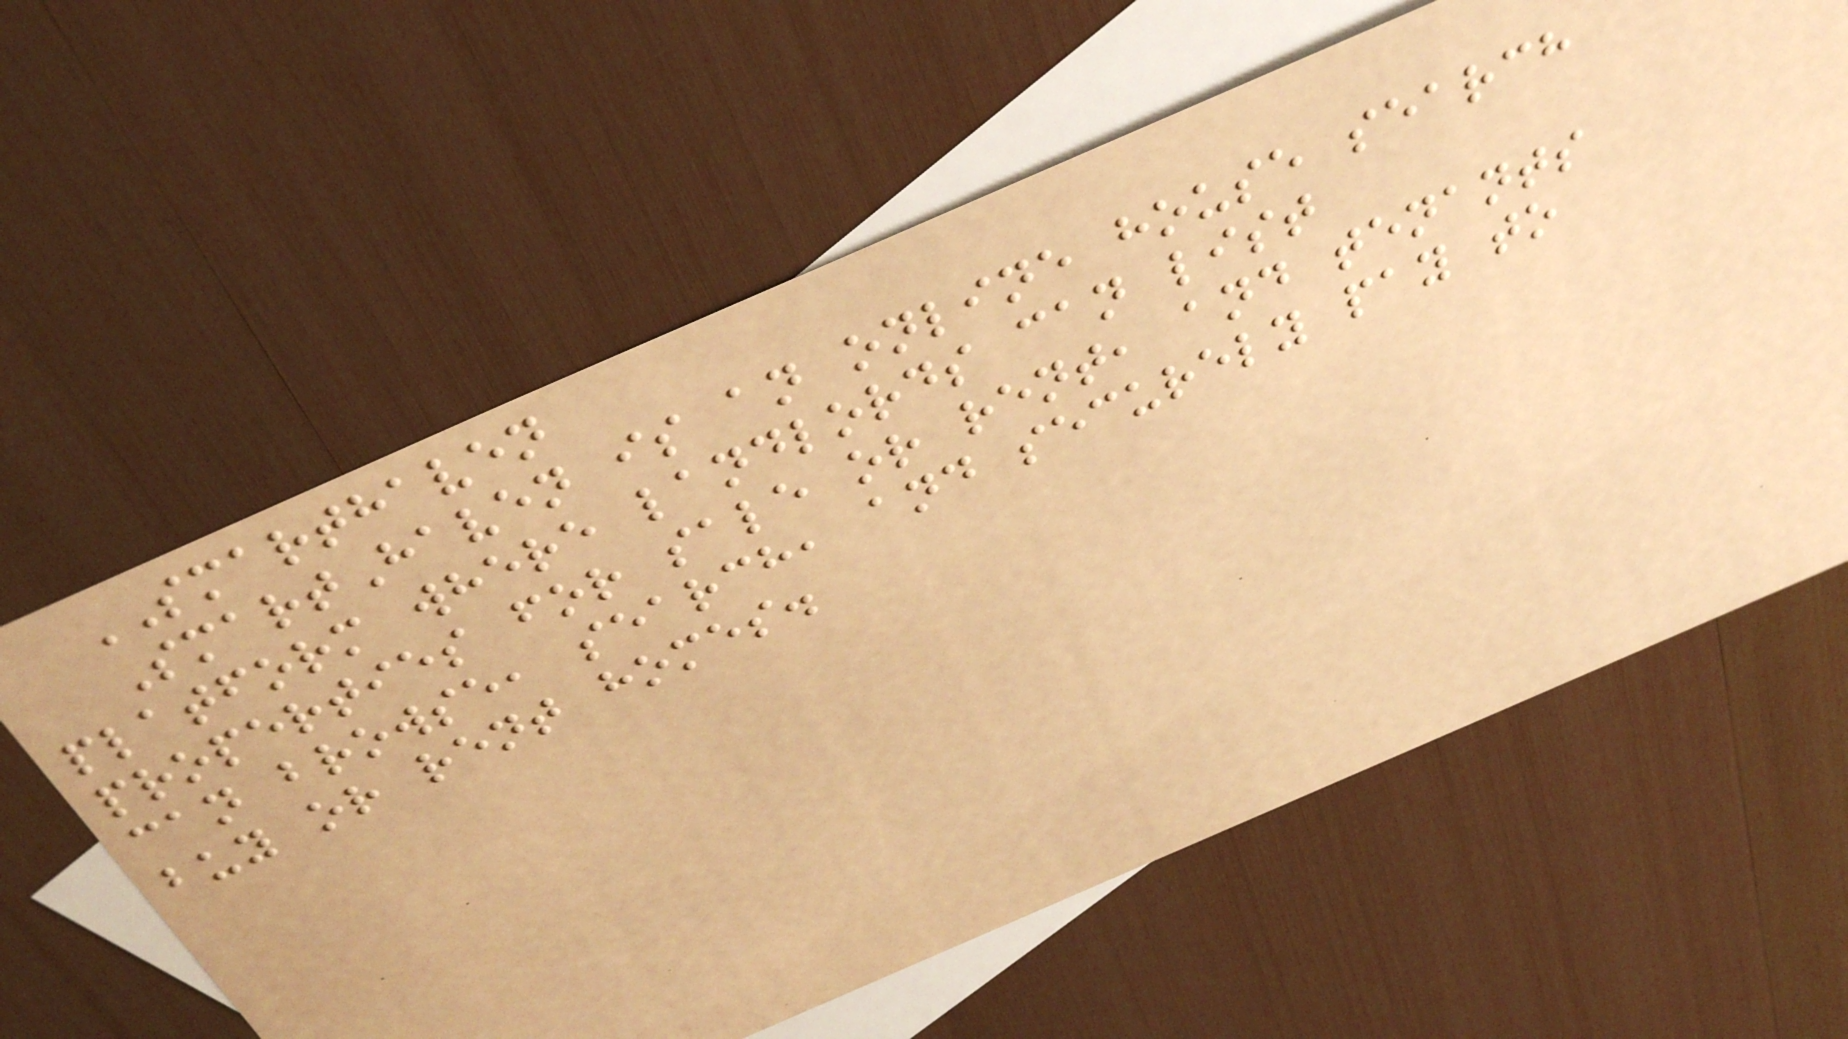SMARTHAVEN
SmartHaven is an online house search
platform where landlords can list
properties for sale or rent, and tenants
can browse, search, and securely pay to
buy or rent homes.
